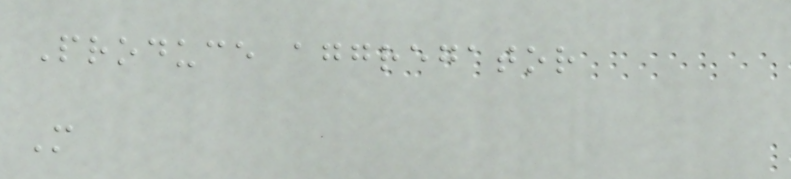Produce aggregator
M
